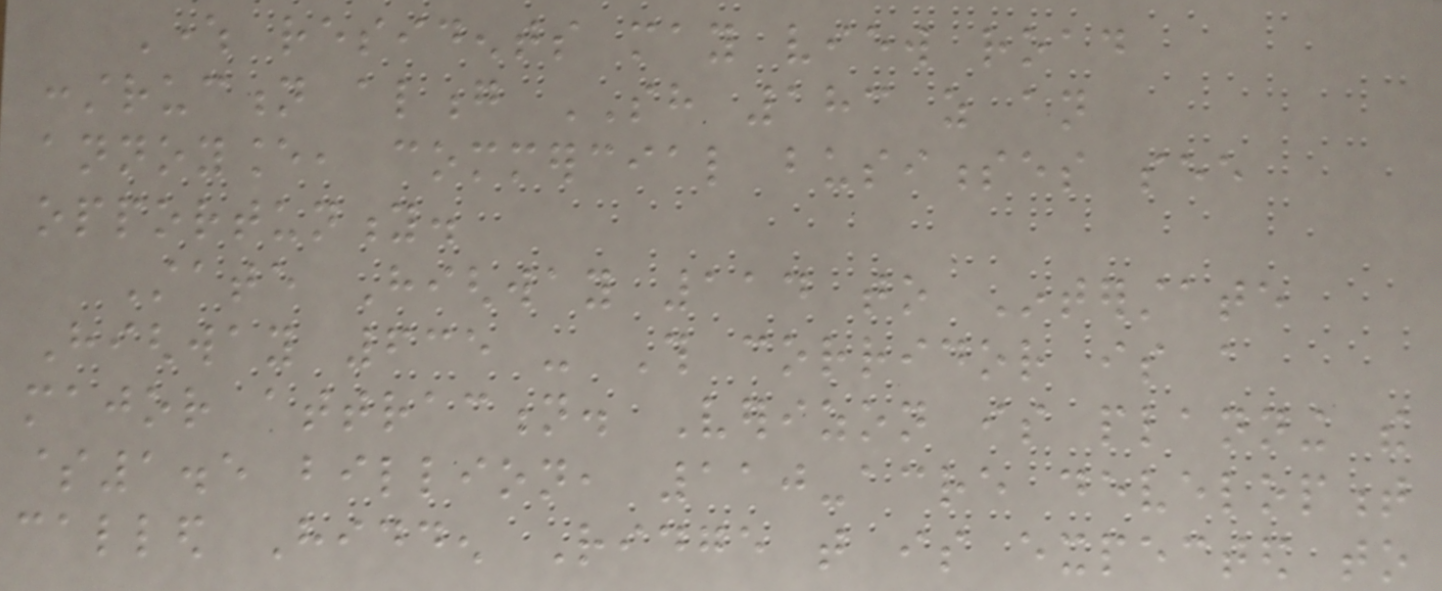Where residents may view road
construction along SH 183 as an
annoyance, commercial businesses see
opportunity.
State Highway 114 to Interstate
Highway 635 - This corridor is a
major attraction. Verizon is planning the
$1.5 billion, 110-acre development
called Hidden Ridge that is expected to
